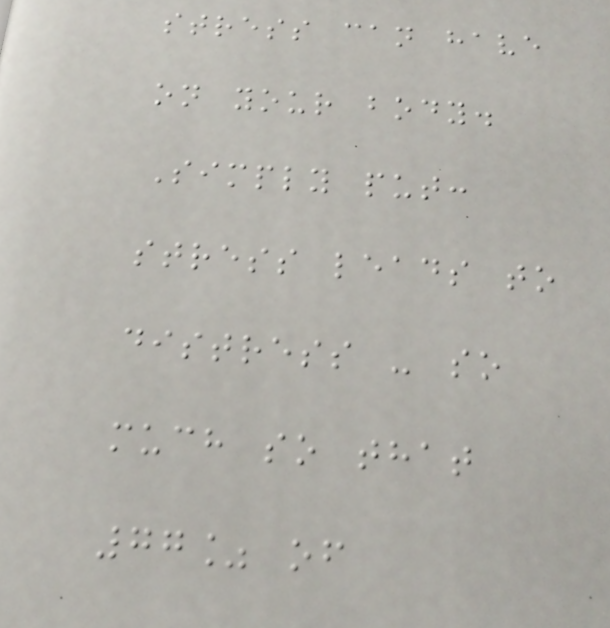stress can have
on your body.
Simply put:
stress leads to
distress - so
much so that
77% of
